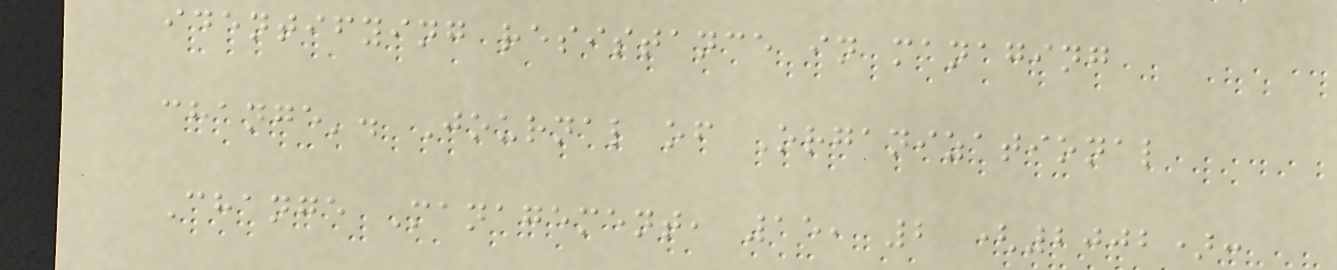identifying resistance in managing
change'. Journal of Organizational
Change Management, 15, 2 (2002):
